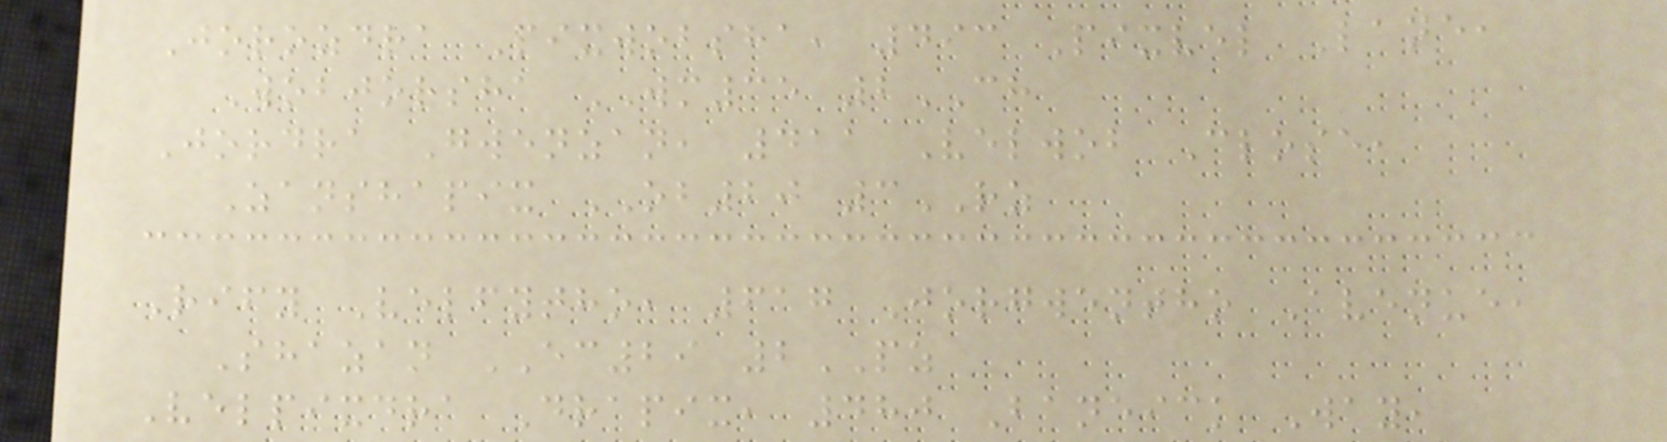Jorozdra Pixwobsha, 493 Pixvel Lane,
Wobjorsha WM35 2CH
Jordra Gwenzan, 411 Velwob Close,
Zanshapix OB20 3RZ
Rify Velfytho, 617 Jorgwentho Avenue,
Shazan EC29 2PZ
Velpixdra Drapix, 480 Baneick Way,
